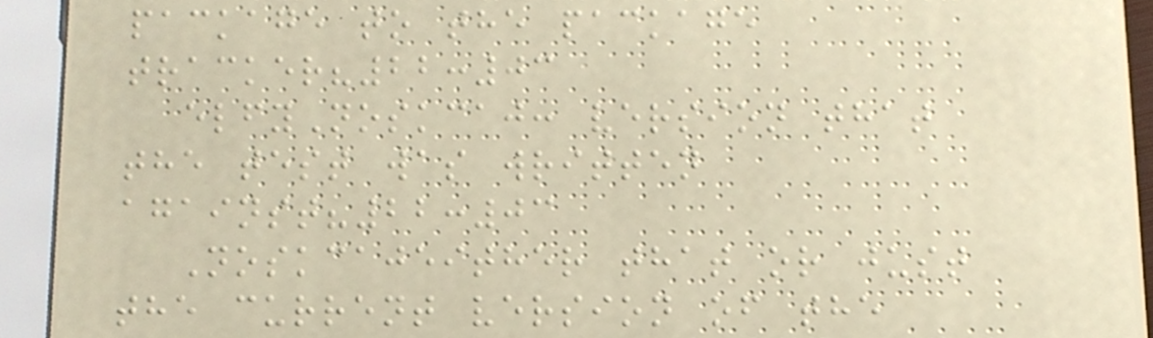package to the package
tracker?22:03
elfyNoskcaj: version that
the test was written
against?22:03
Noskcajeither that or just
the current version of the
